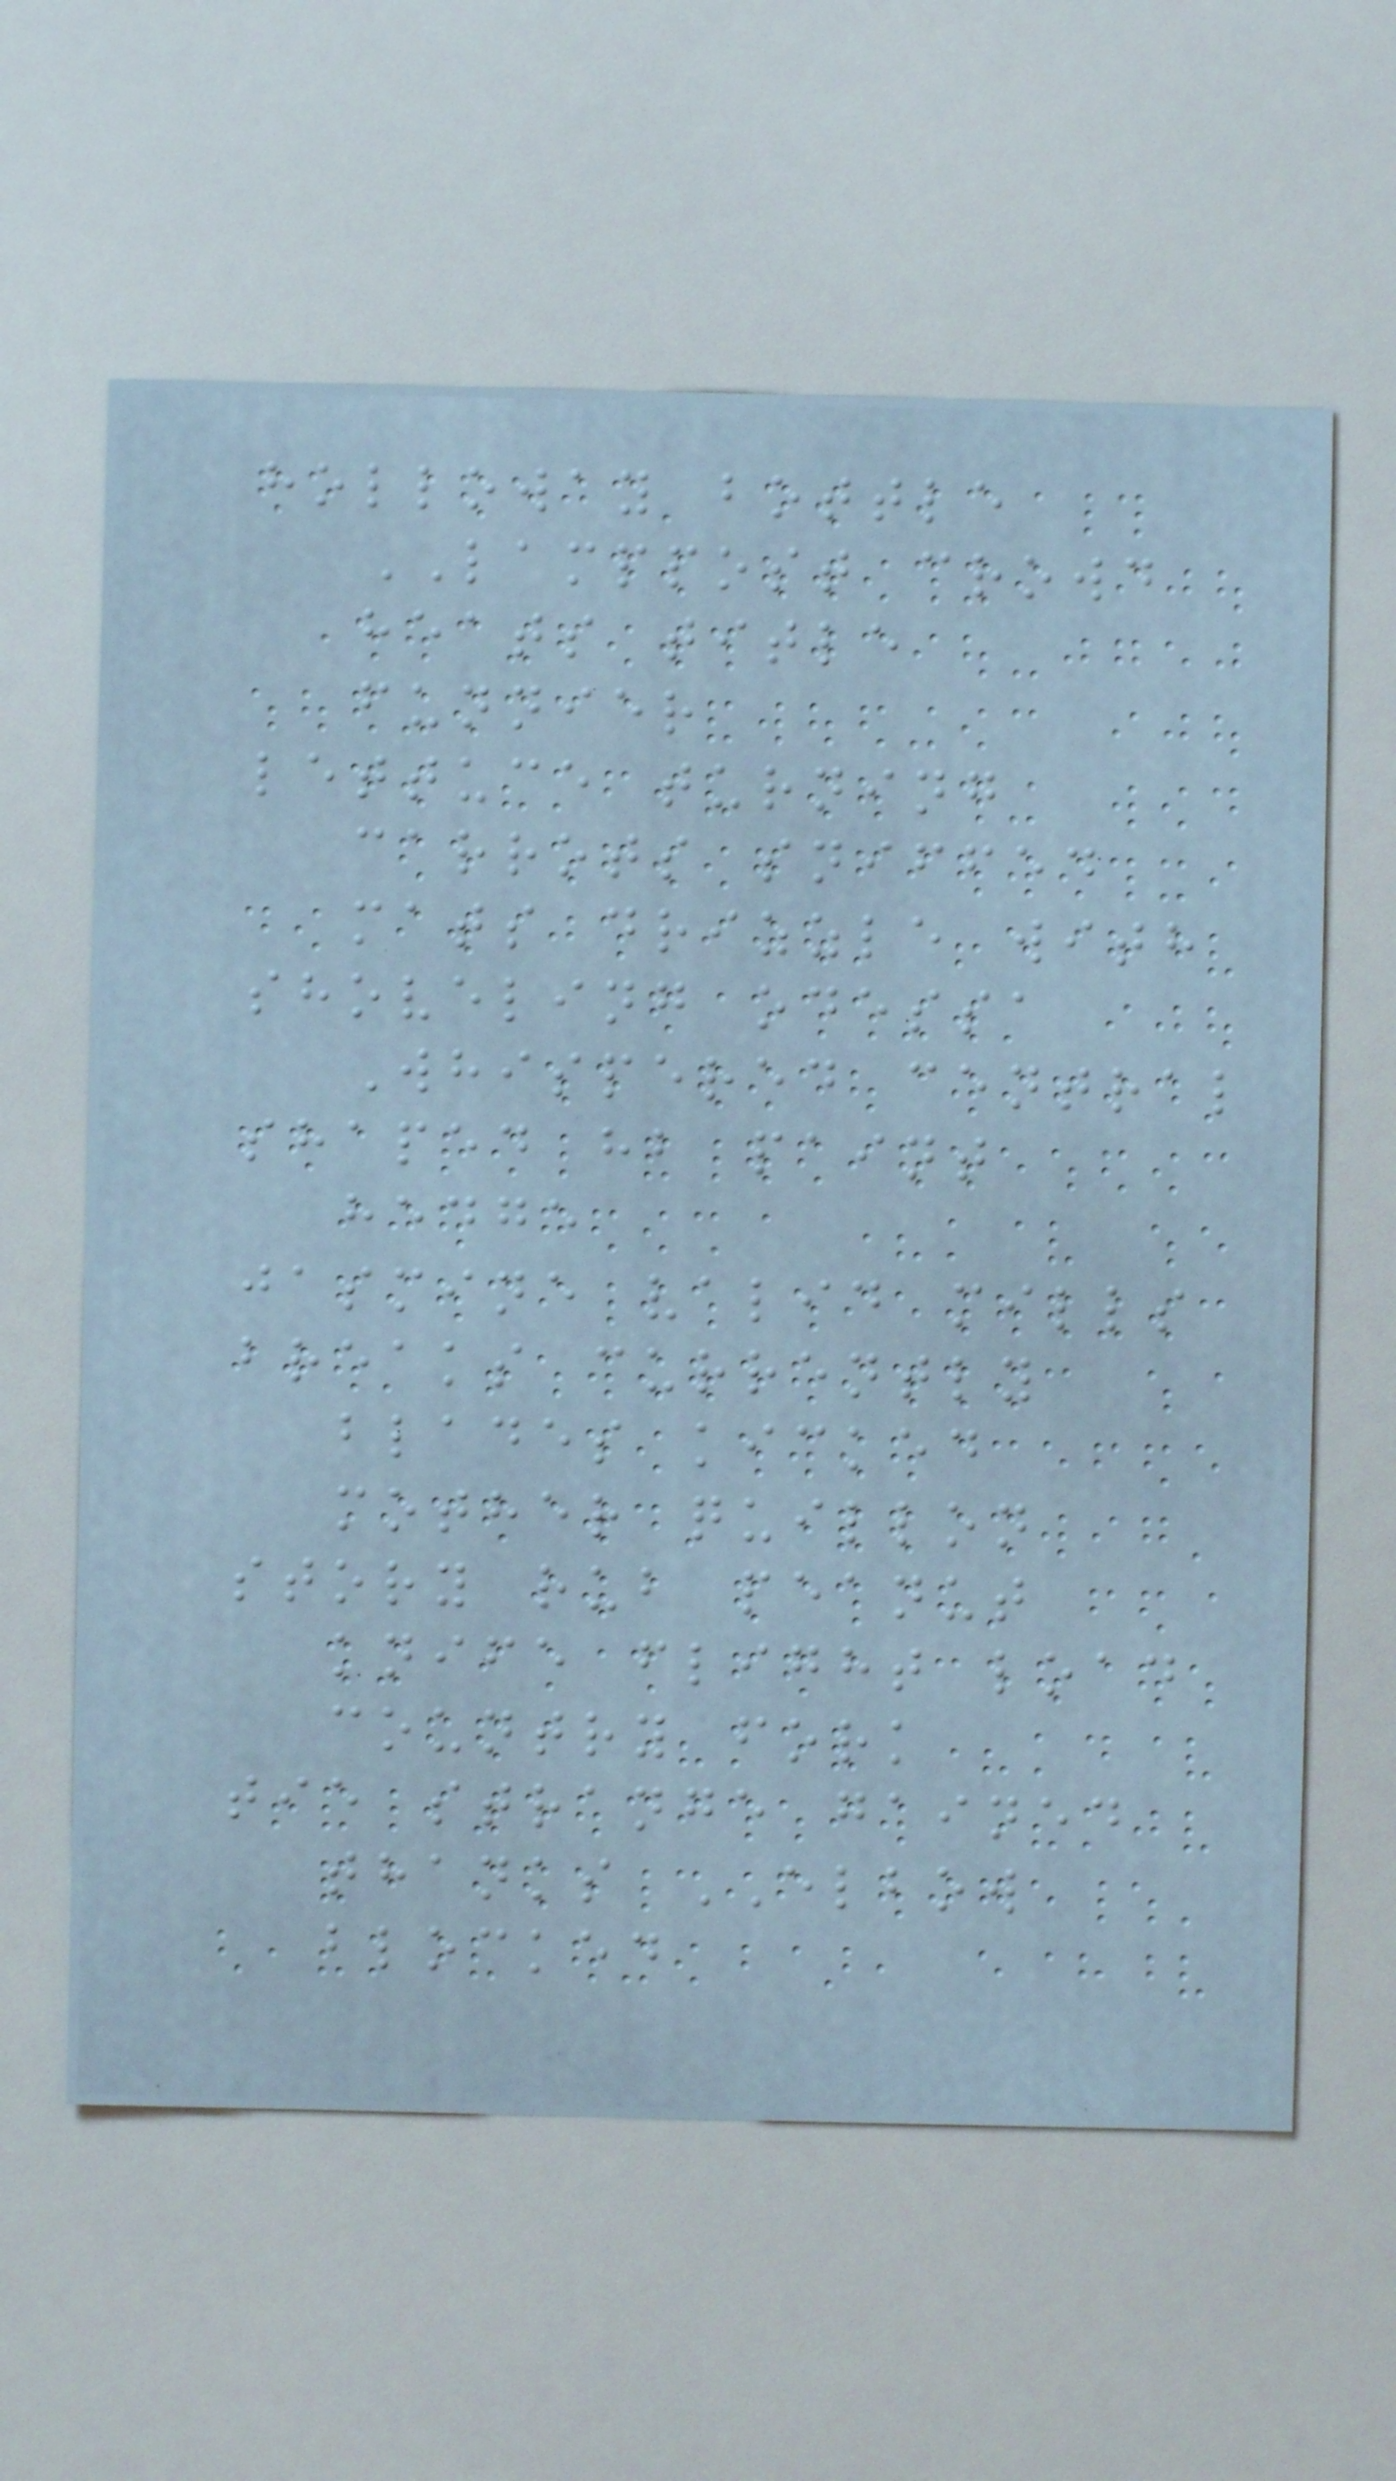holloway bottle
LAMPPOST crowd
heats title
funnier
lettuce turning
carrots sniffed
mats drizzle with
shoveling odessa
Whispered central
shaped hb paint
hedge
jasmine valid mills
breaks currently
blades kicked
mother quillon
story rub peanut
knife flight load
country fork
tie strange gained
thanks ELBOW
blocked
